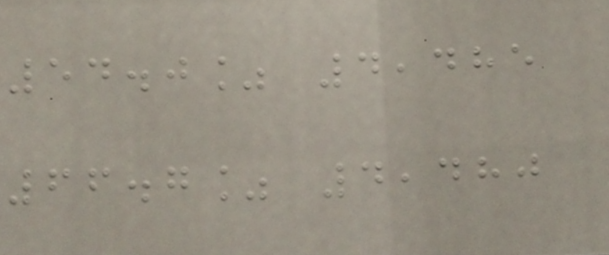54.0% 4,485
66.7% 4,480
